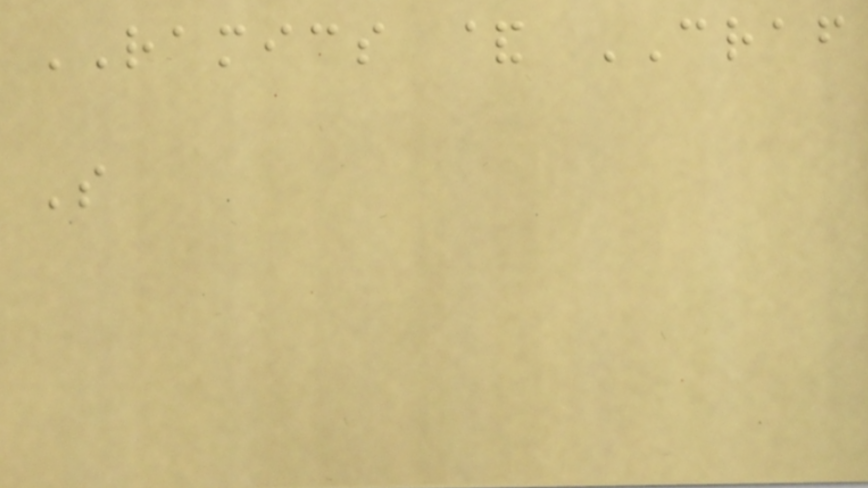RAMICS & CRAF
S
